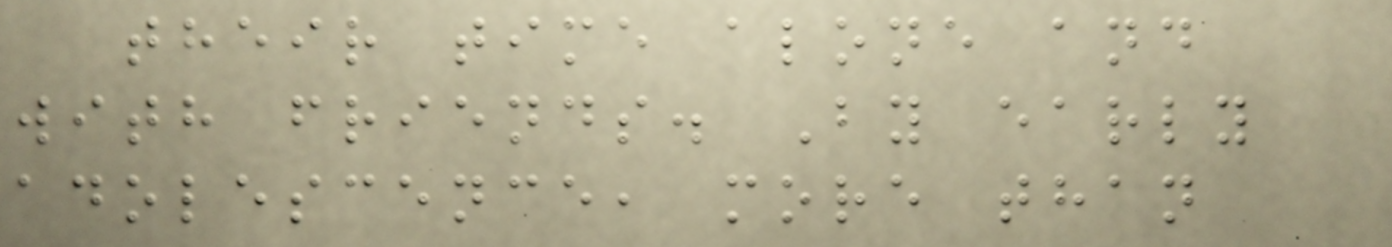their time alone and
with friends. By early
adolescence, more than
